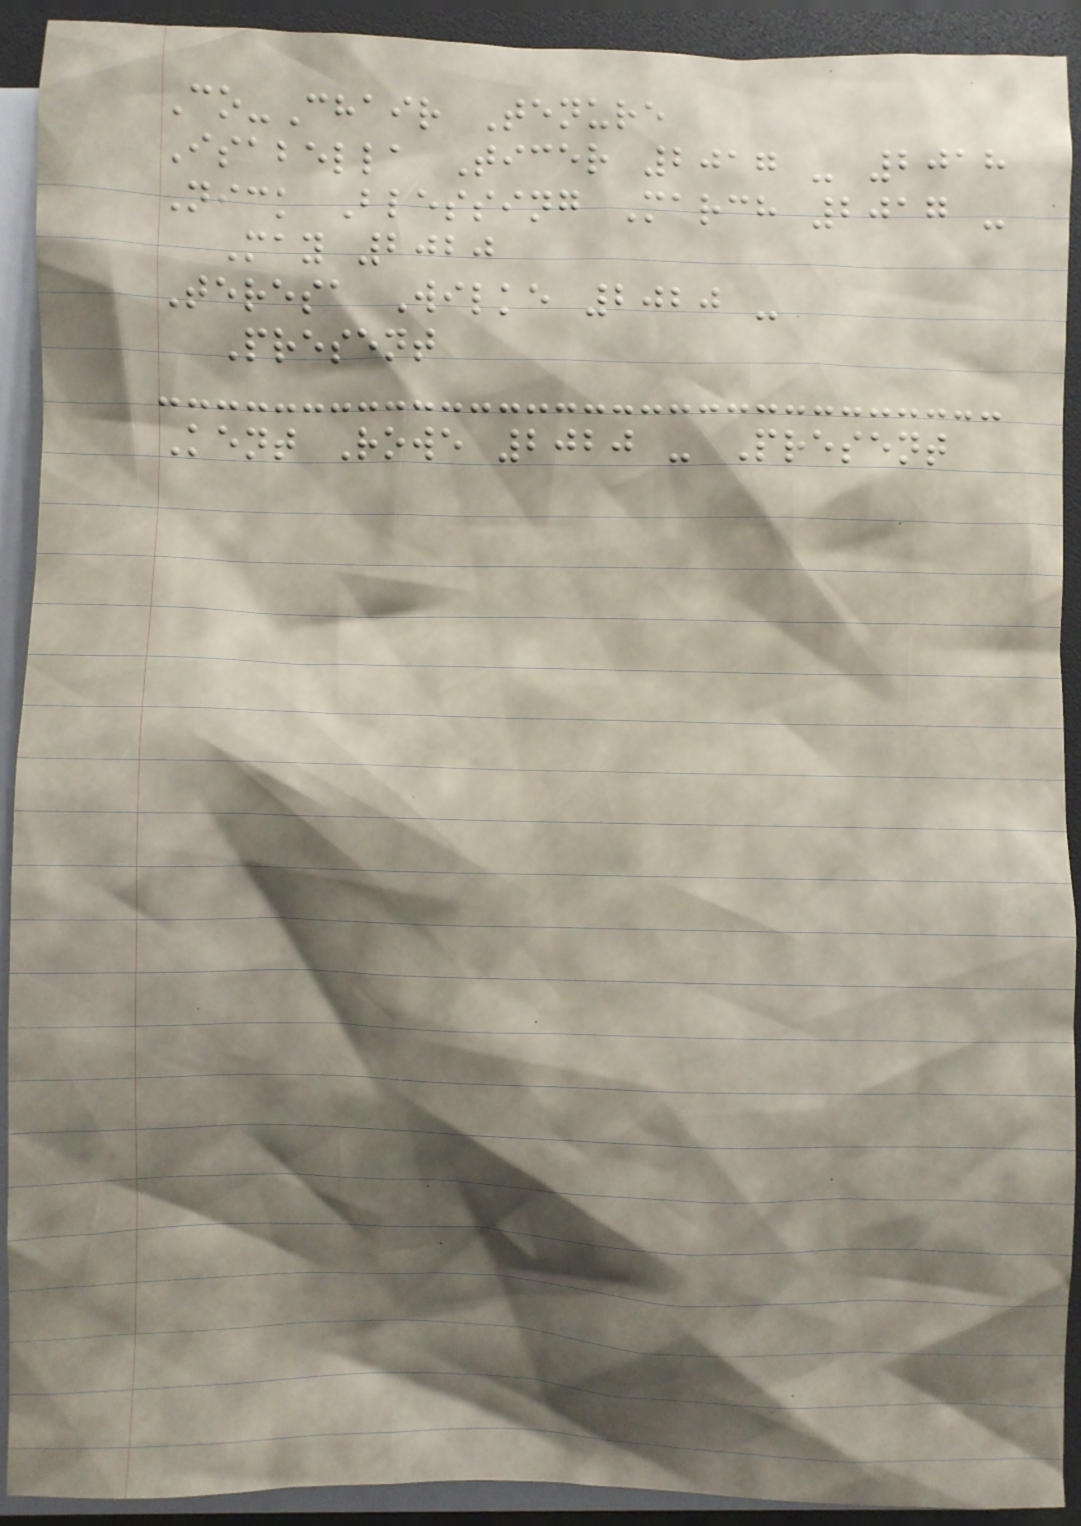Co-Chair Tenure
Isabella Ticer 2017 - 2018
Nick Blessing March 2017 -
May 2020
Teresa Wilke 2020 -
Present
Kent Rowe 2020 - Present
